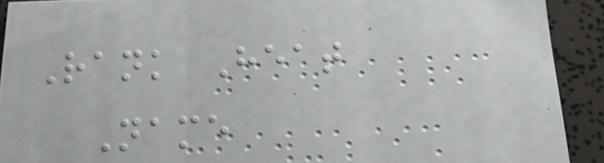Rank Heat
Name
